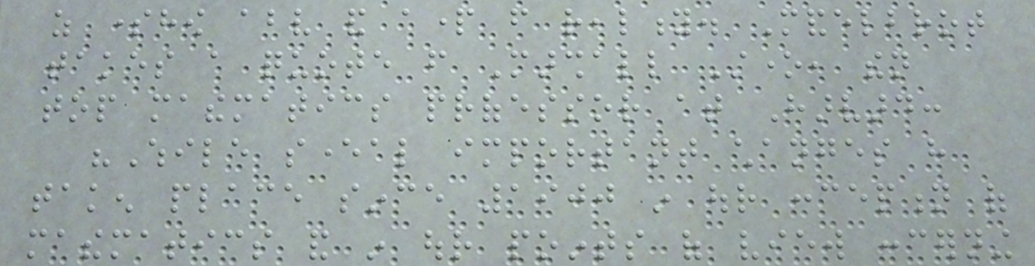as somehow above and apart from reality. Mandelbrot
takes a quote from Marshall Stone, then
top mathematics professor at Harvard:
"While several important changes have
taken place since 1900 in our conception of
mathematics and in our points of view concerning
